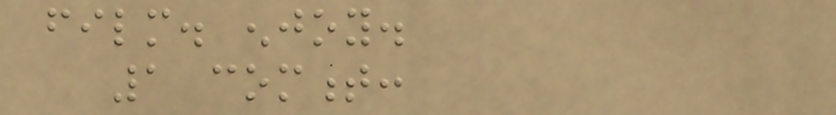film. enjoy.
1 comment:
